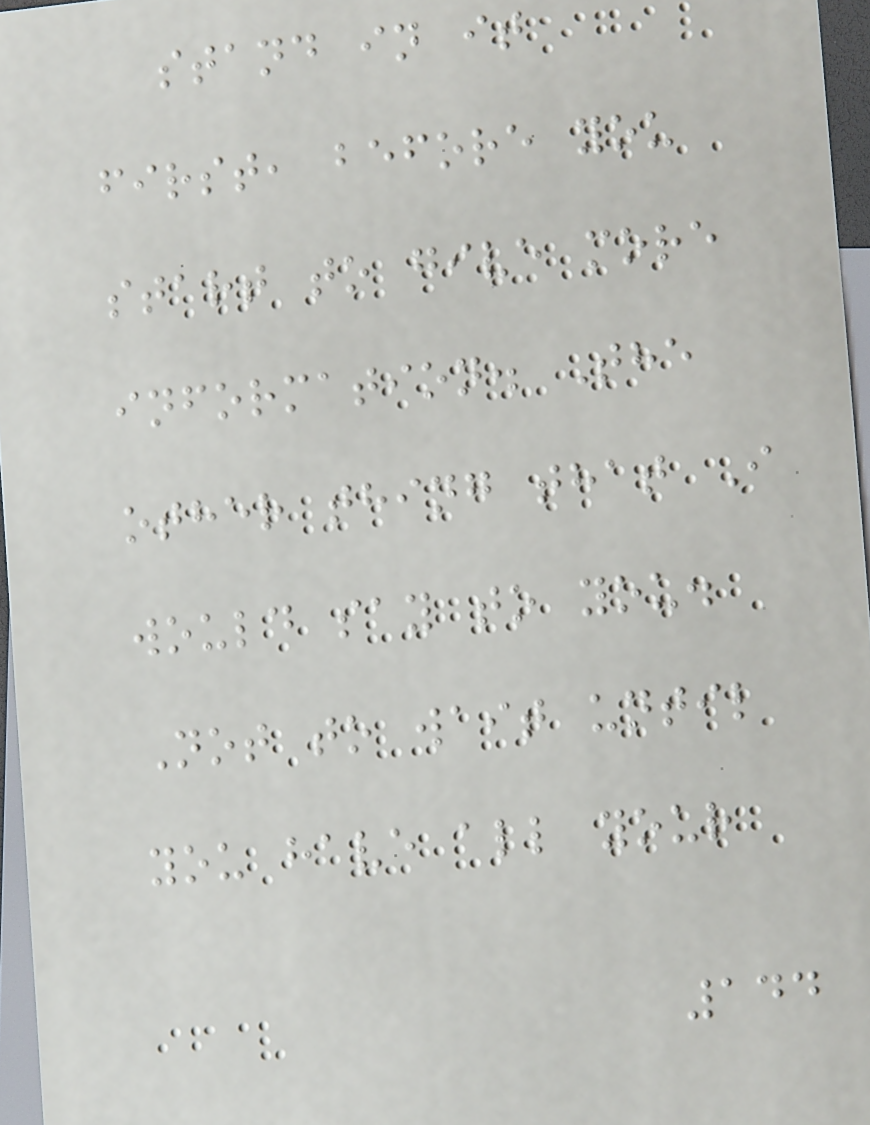stand in it
first, before you
start to give more
information. The
other thing that I
would say to you.
Not to wait until
you have all your
144
